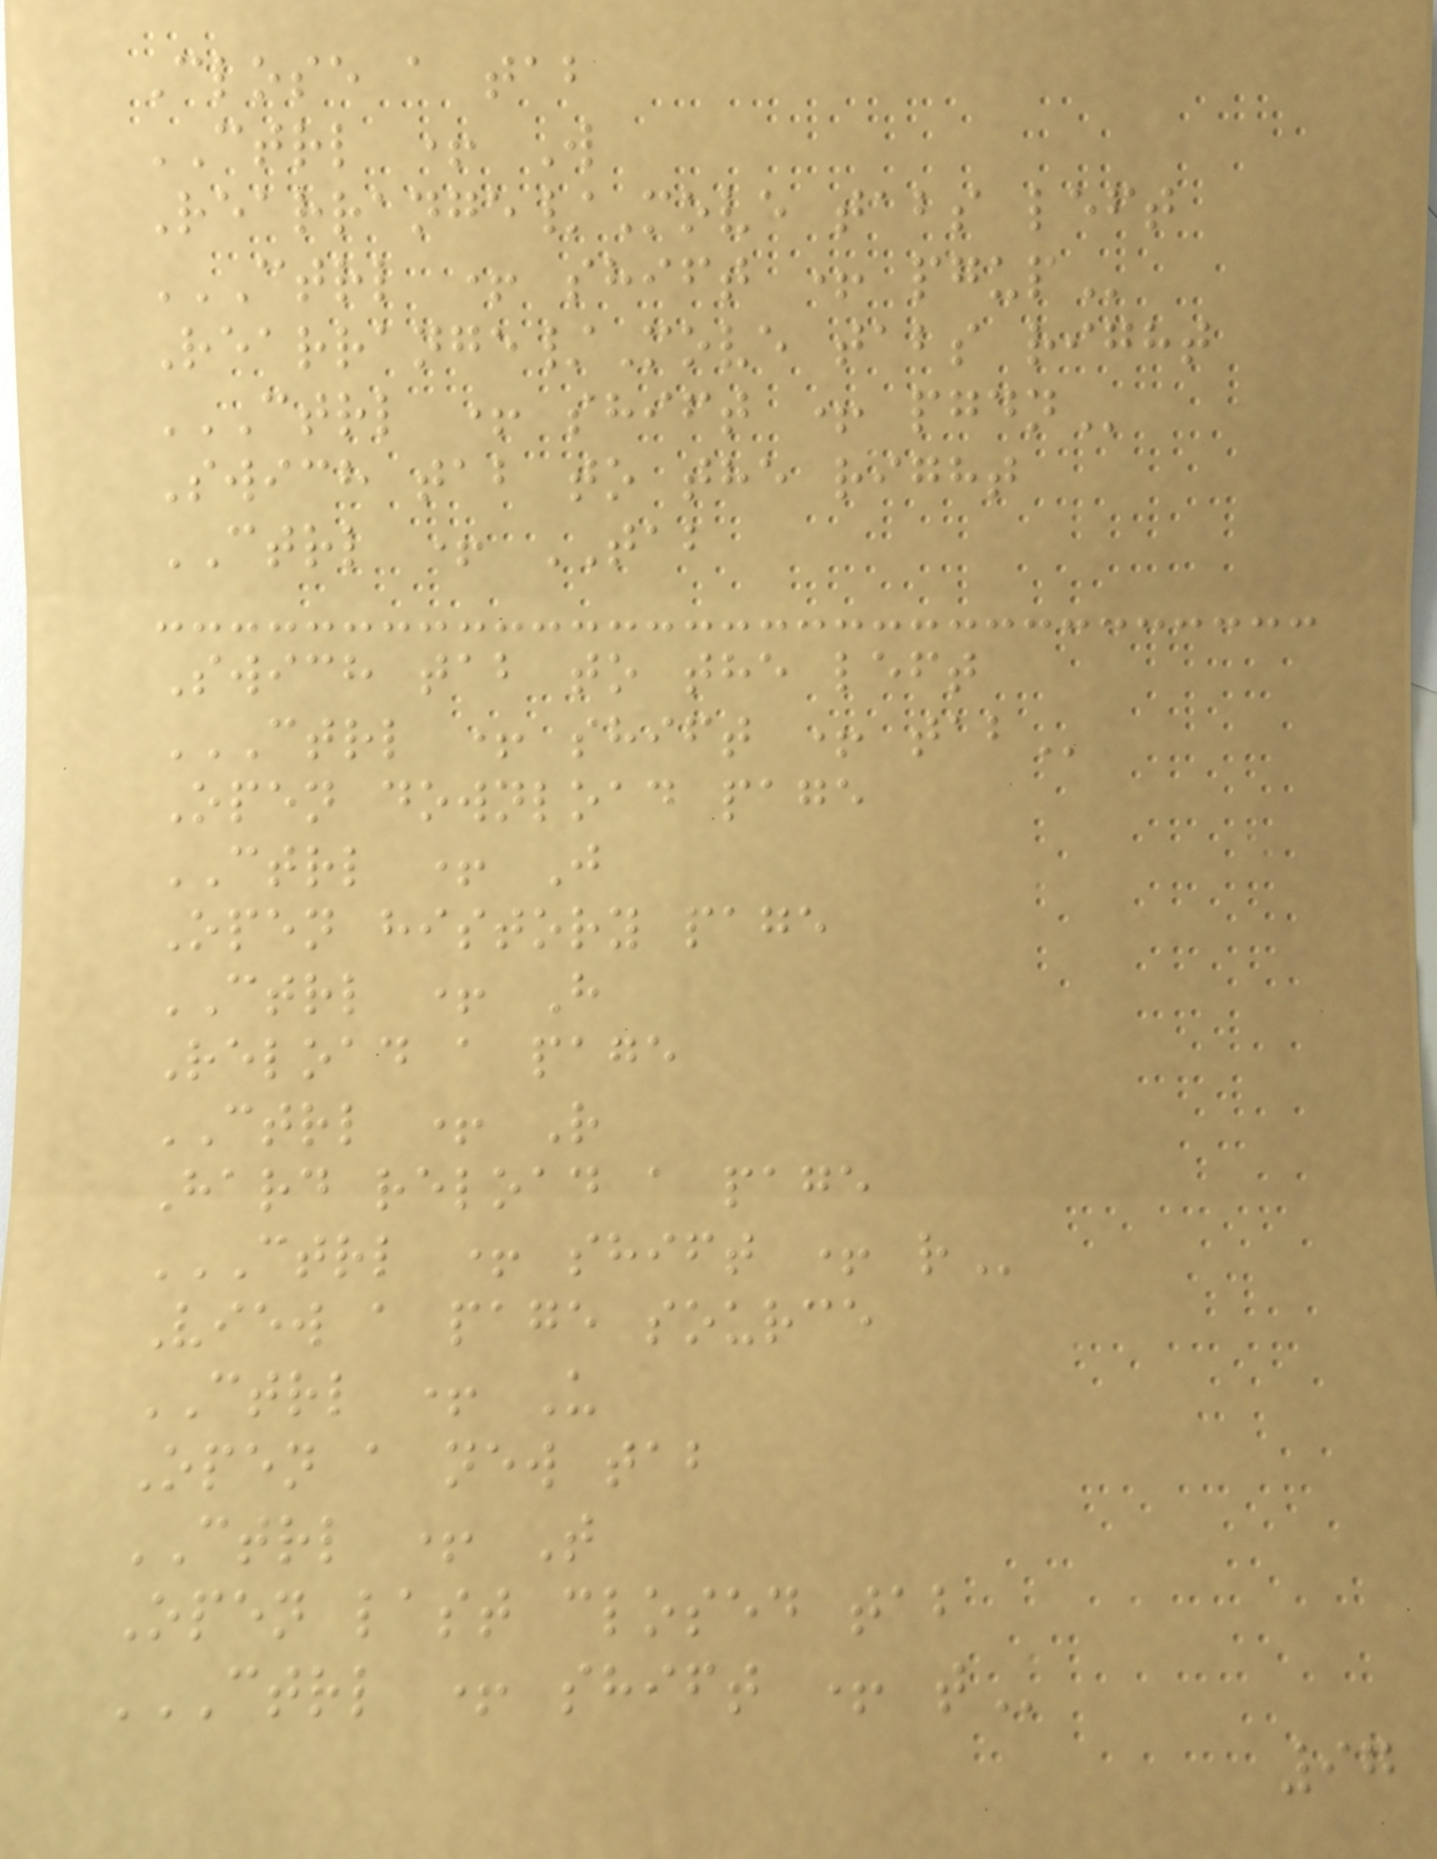Close a tab
CTRL + W
Rearrange/Move tabs left
CTRL + SHIFT + PGUP
Rearrange/Move tabs right
CTRL + SHIFT + PGDN
Swich tab to the right
CTRL + TAB
Swich tab to the left
CTRL + SHIFT + TAB
Open download page
CTRL + J
Open history page
CTRL + H
Reload a page
CTRL + R
Hard reload a page
CTRL + SHIFT + R
View a page source
CTRL + U
Open a new tab
CTRL + T
Open last closed tab
CTRL + SHIFT + T
97
